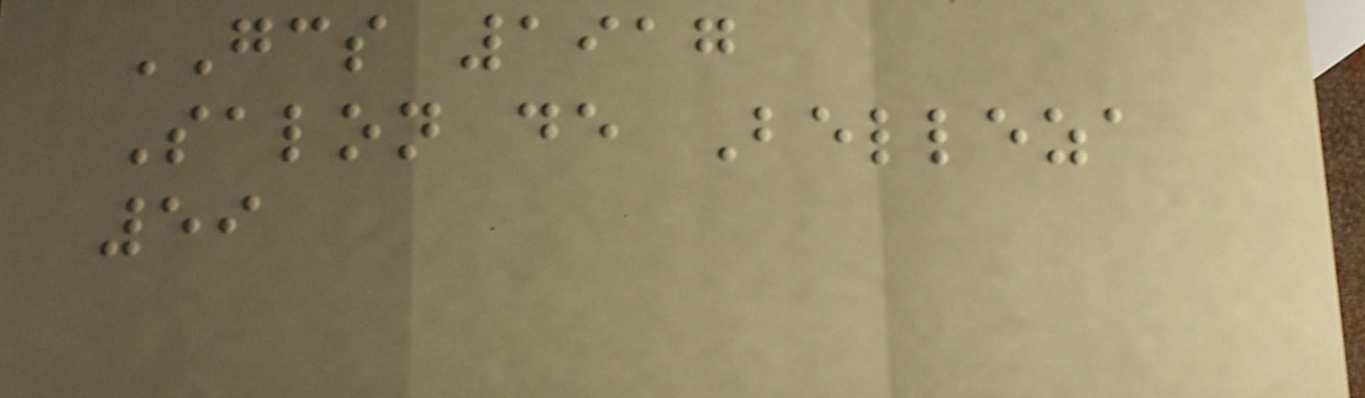GCS 1917
Salon de Belleza
59
